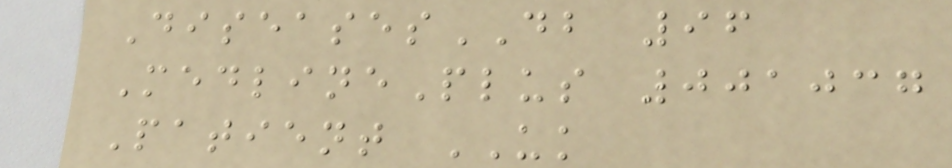DiseasesDB 96
MedlinePlus 001037
Patient UK
